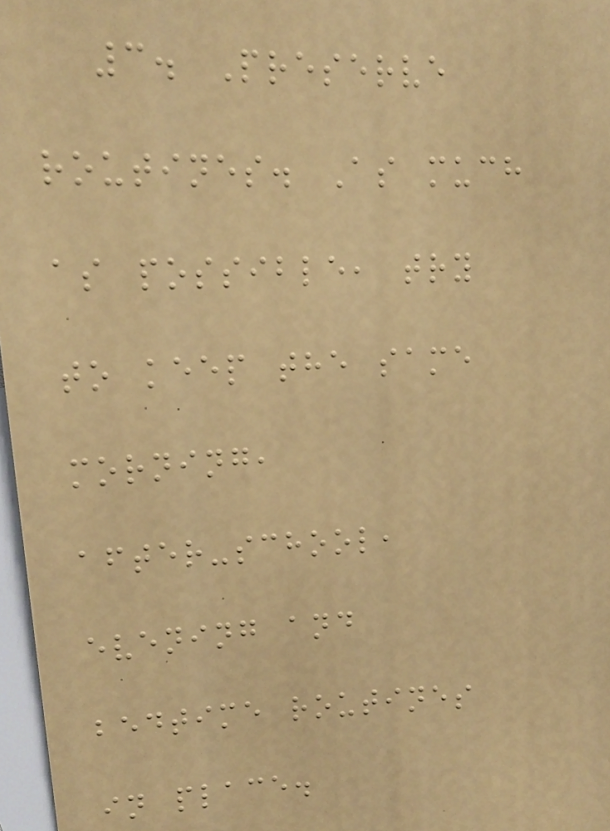3. Preserve
routines. As much
as possible, try
to keep the same
morning,
after-school,
evening and
bedtime routines
in place.
